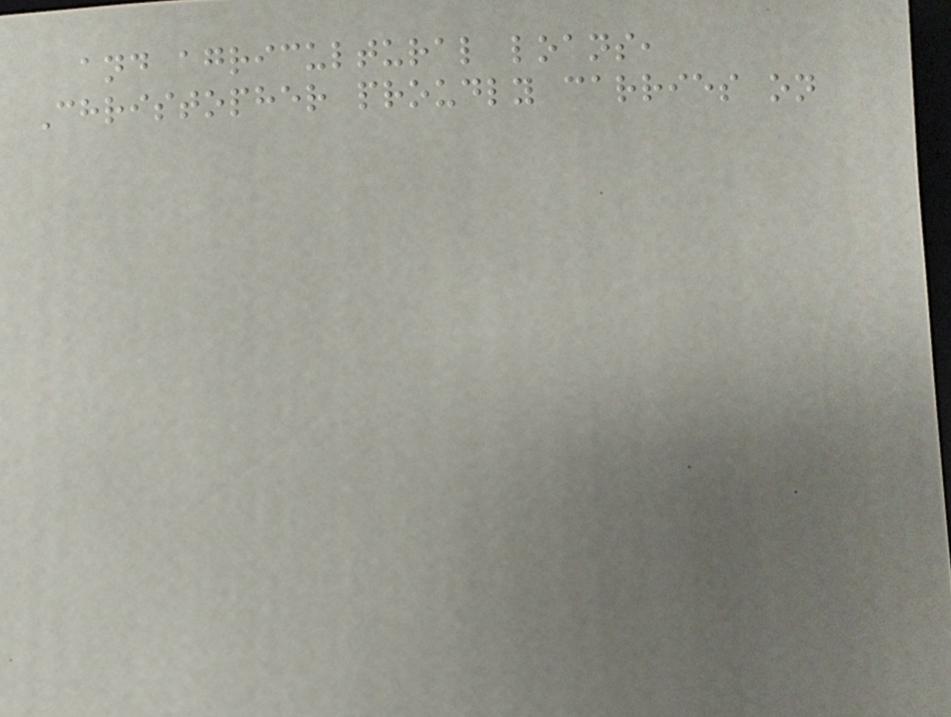and agricultural loans,
Christopher proudly carries on
